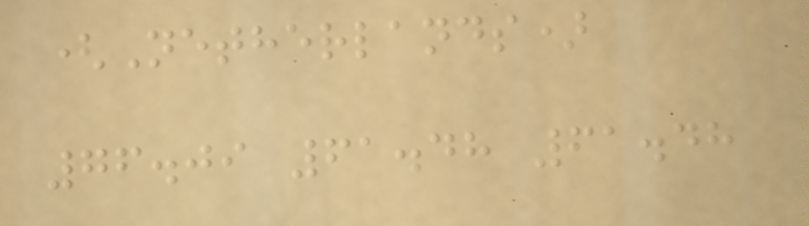(Netherlands)
76.09 61.48 61.48
